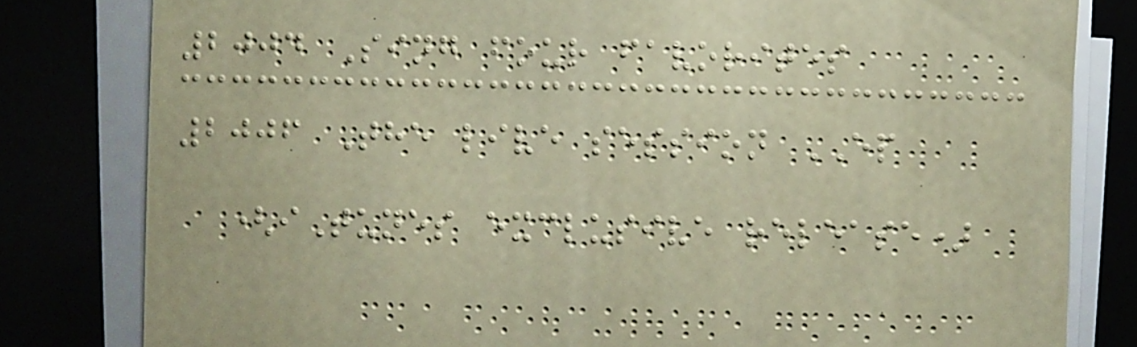2004 Sing four favorites
2006 The live session EP
(iTunes exclusive release)
